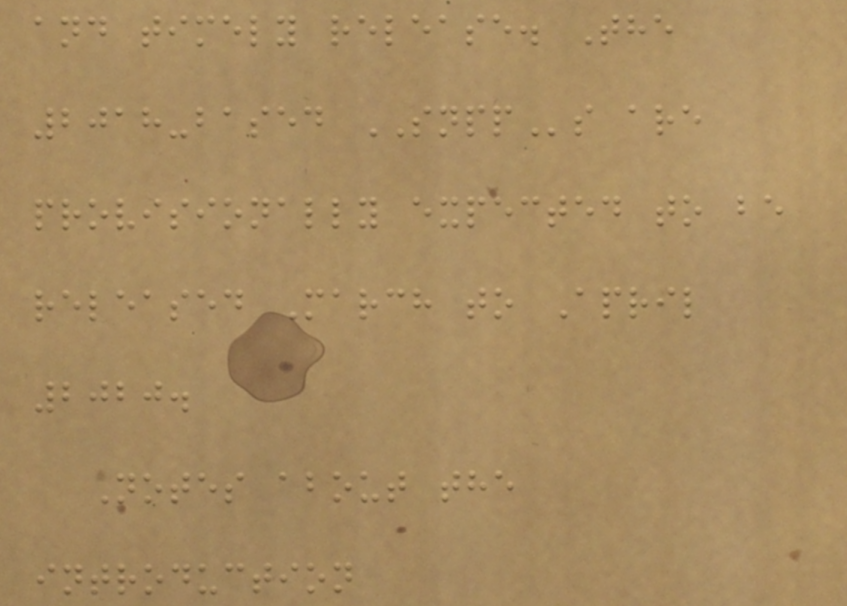and timely release. The
2018-based SNPPs are
provisionally expected to be
released March to April
2020.
Notes about the
introduction
